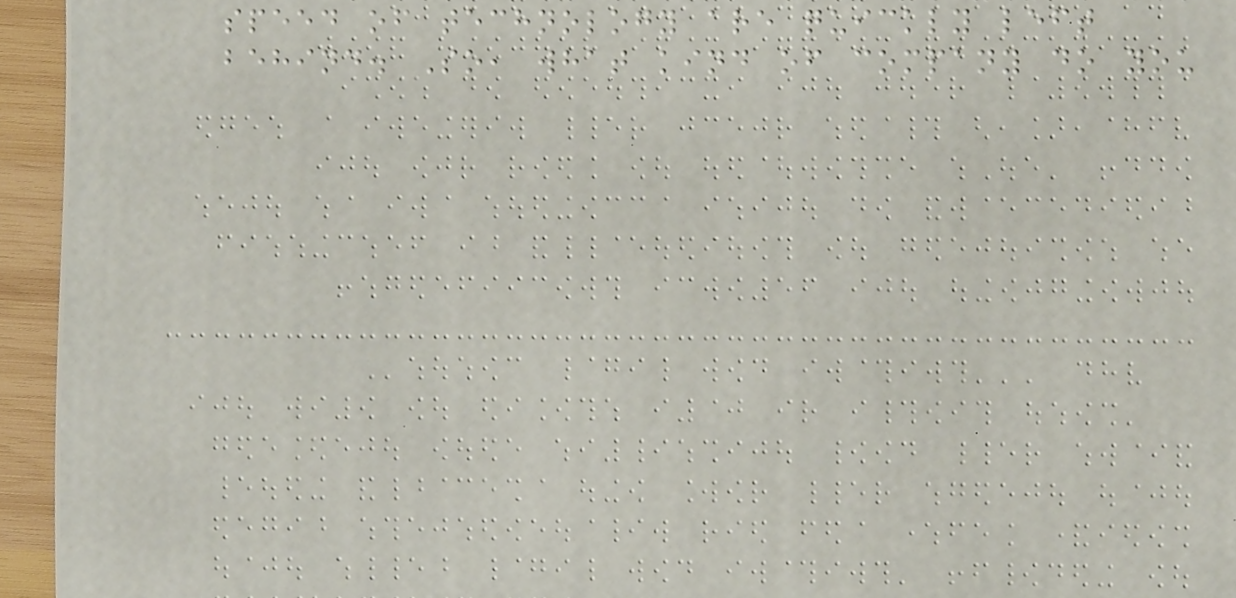speed of technology are quickly left
behind. So, what kind of company do you
